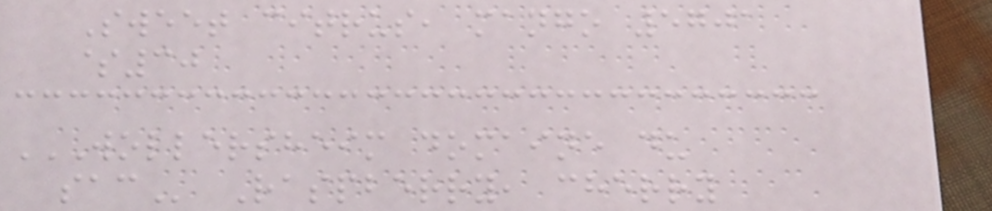Sweet citrus, mango 5701
$30
WOLLERSHEIM DOMAINE DU
SAC Raspberry, cherry
